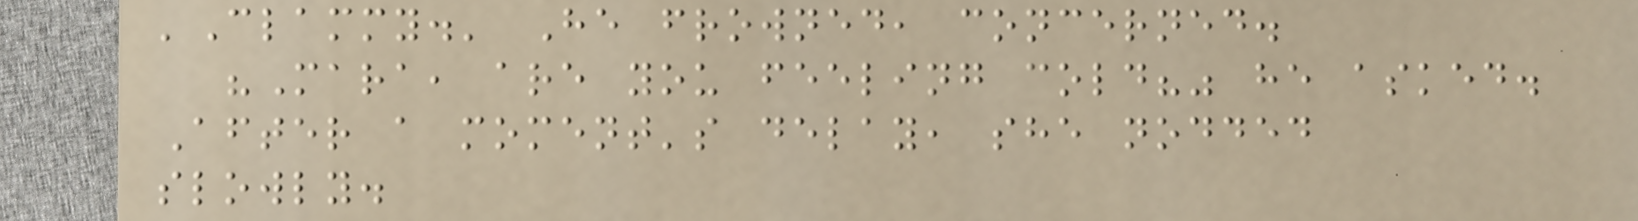'Clammy.' He frowned, concerned.
"Mara, are you feeling cold?" he asked.
After a moment's delay, she nodded
slowly.
